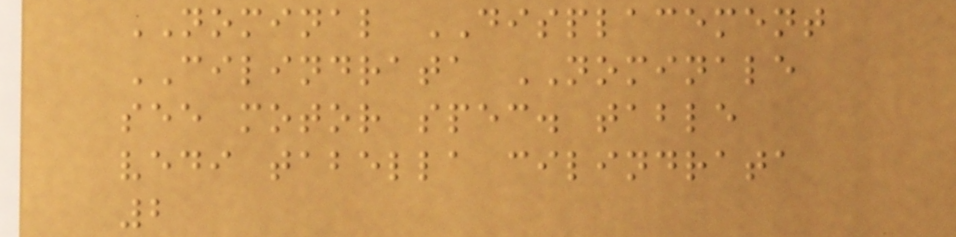NOMINAL DISPLACEMENT
CILINDRATA NOMINALE
see motor spec. table
vedi tabella cilindrata
2
